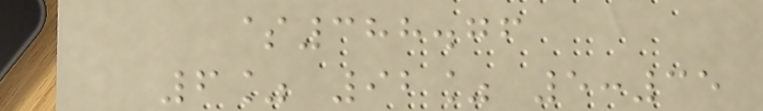$388.76
6% 92% 5:35
